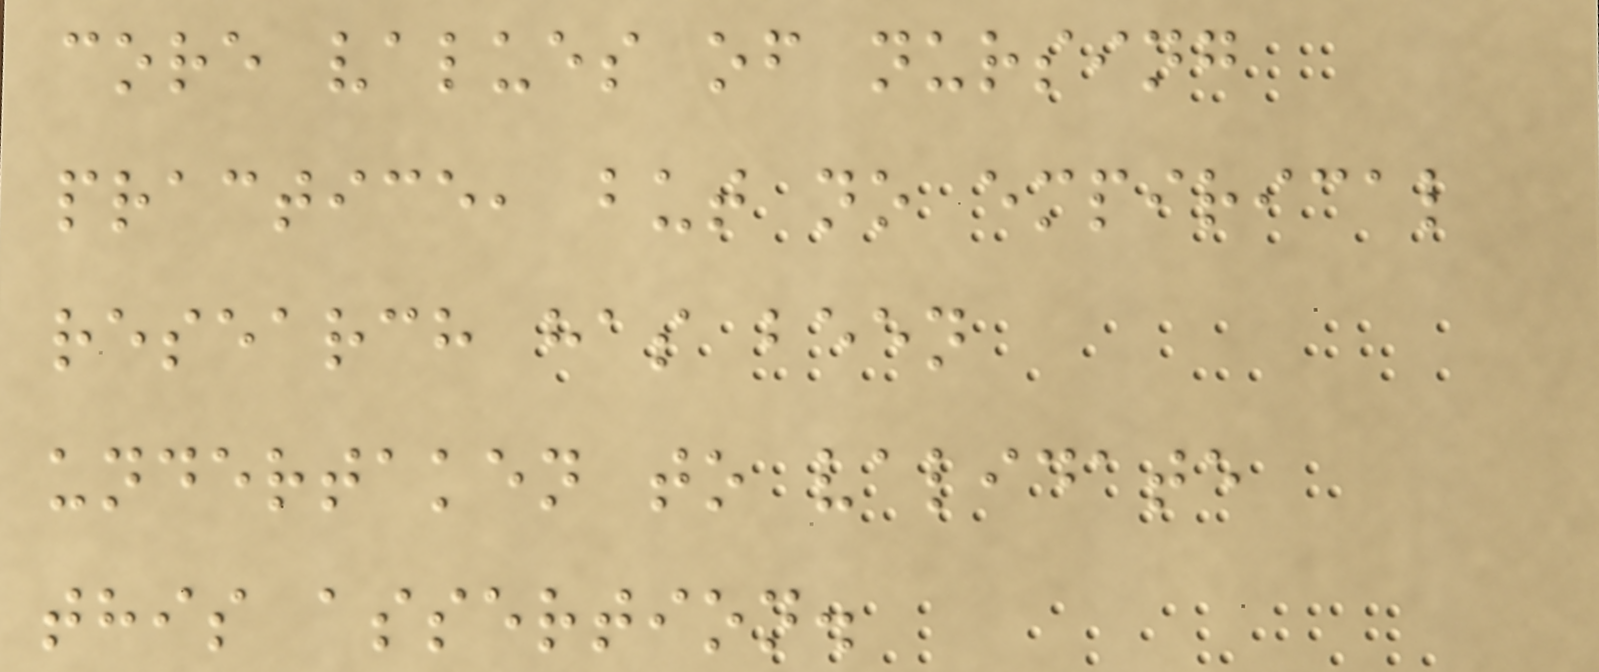core values of nursing
practice, but no empirical
research has been
undertaken to validate
this assertion.
